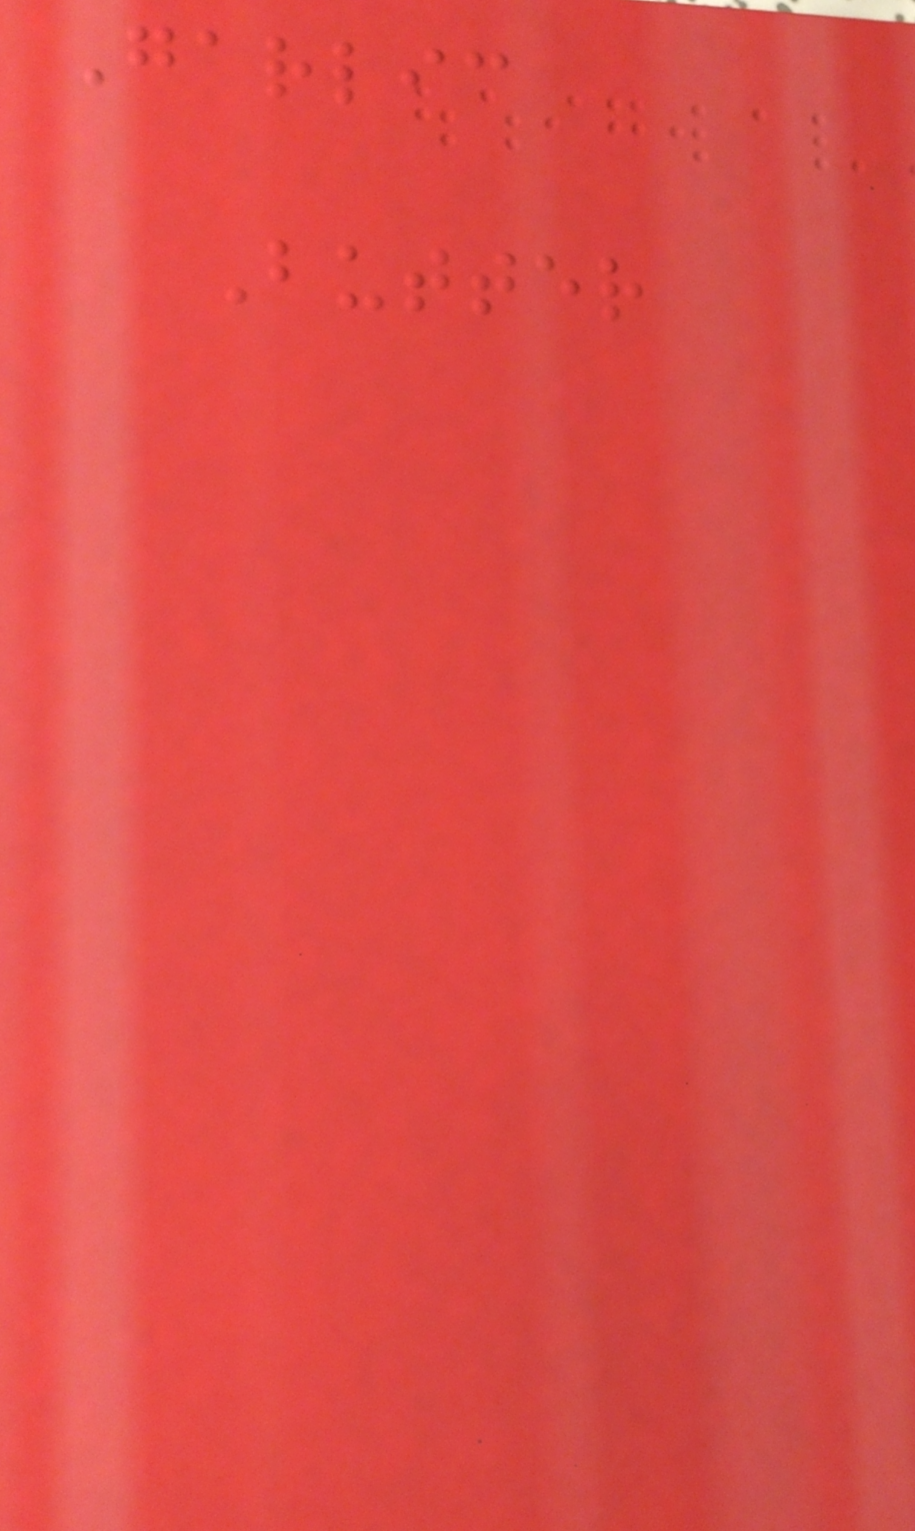Garlic
Butter
